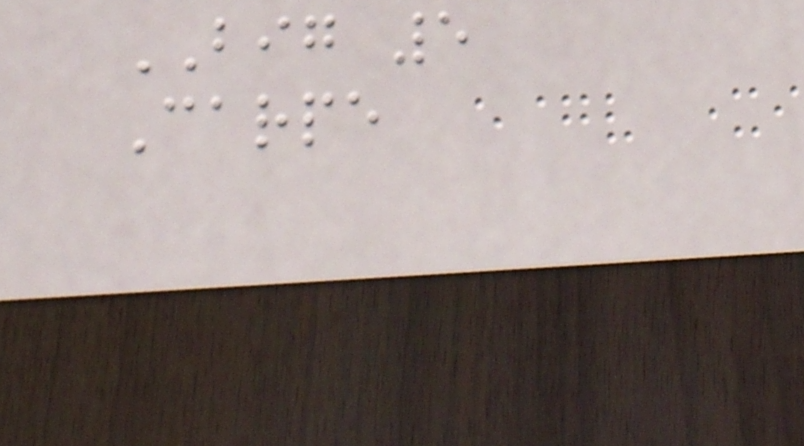BIG 5
Carpe
